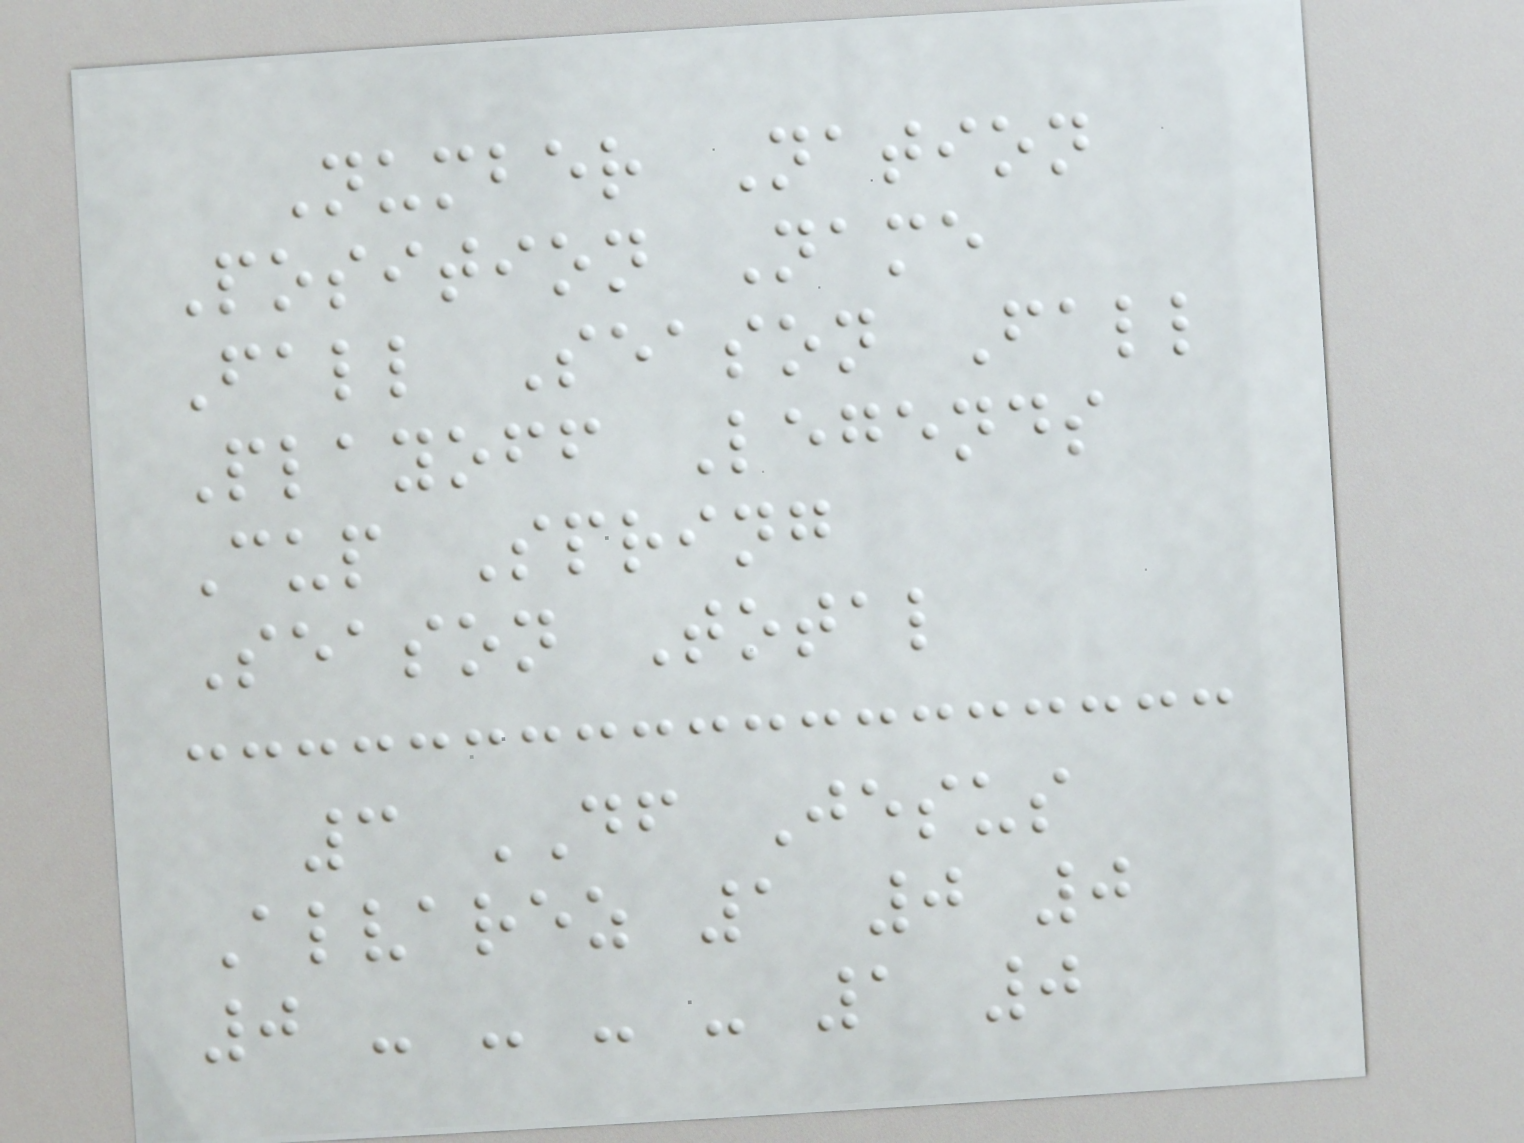Number Nation
Position Name
Fall Season Fall
Playoff Legends
Cup Spring
Season Total
3 DF Jesus
Alvarez 1 0 0
0 - - - - 1 0
